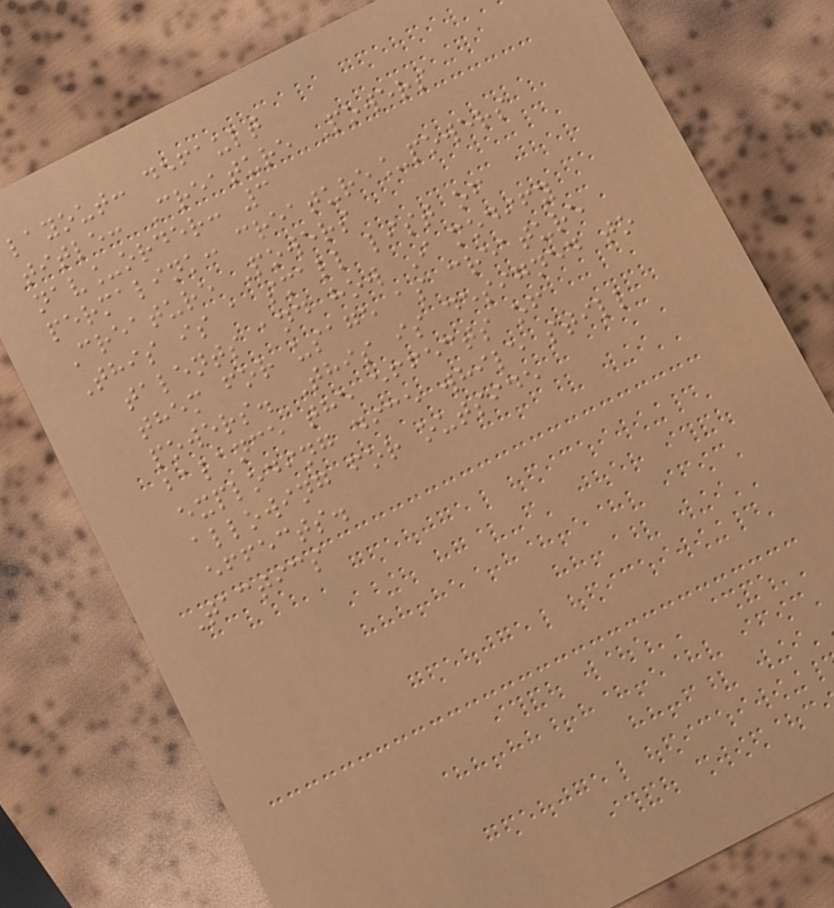layout: default
title: Creature Powers
nav_order: 3
permalink: creature_powers
Creature Powers
This is a small list of
talents and how I modify
them for usage as creature
powers. This is designed to
balance the effects of
exploding dice while still
allowing for outside
effects.
Tactics
